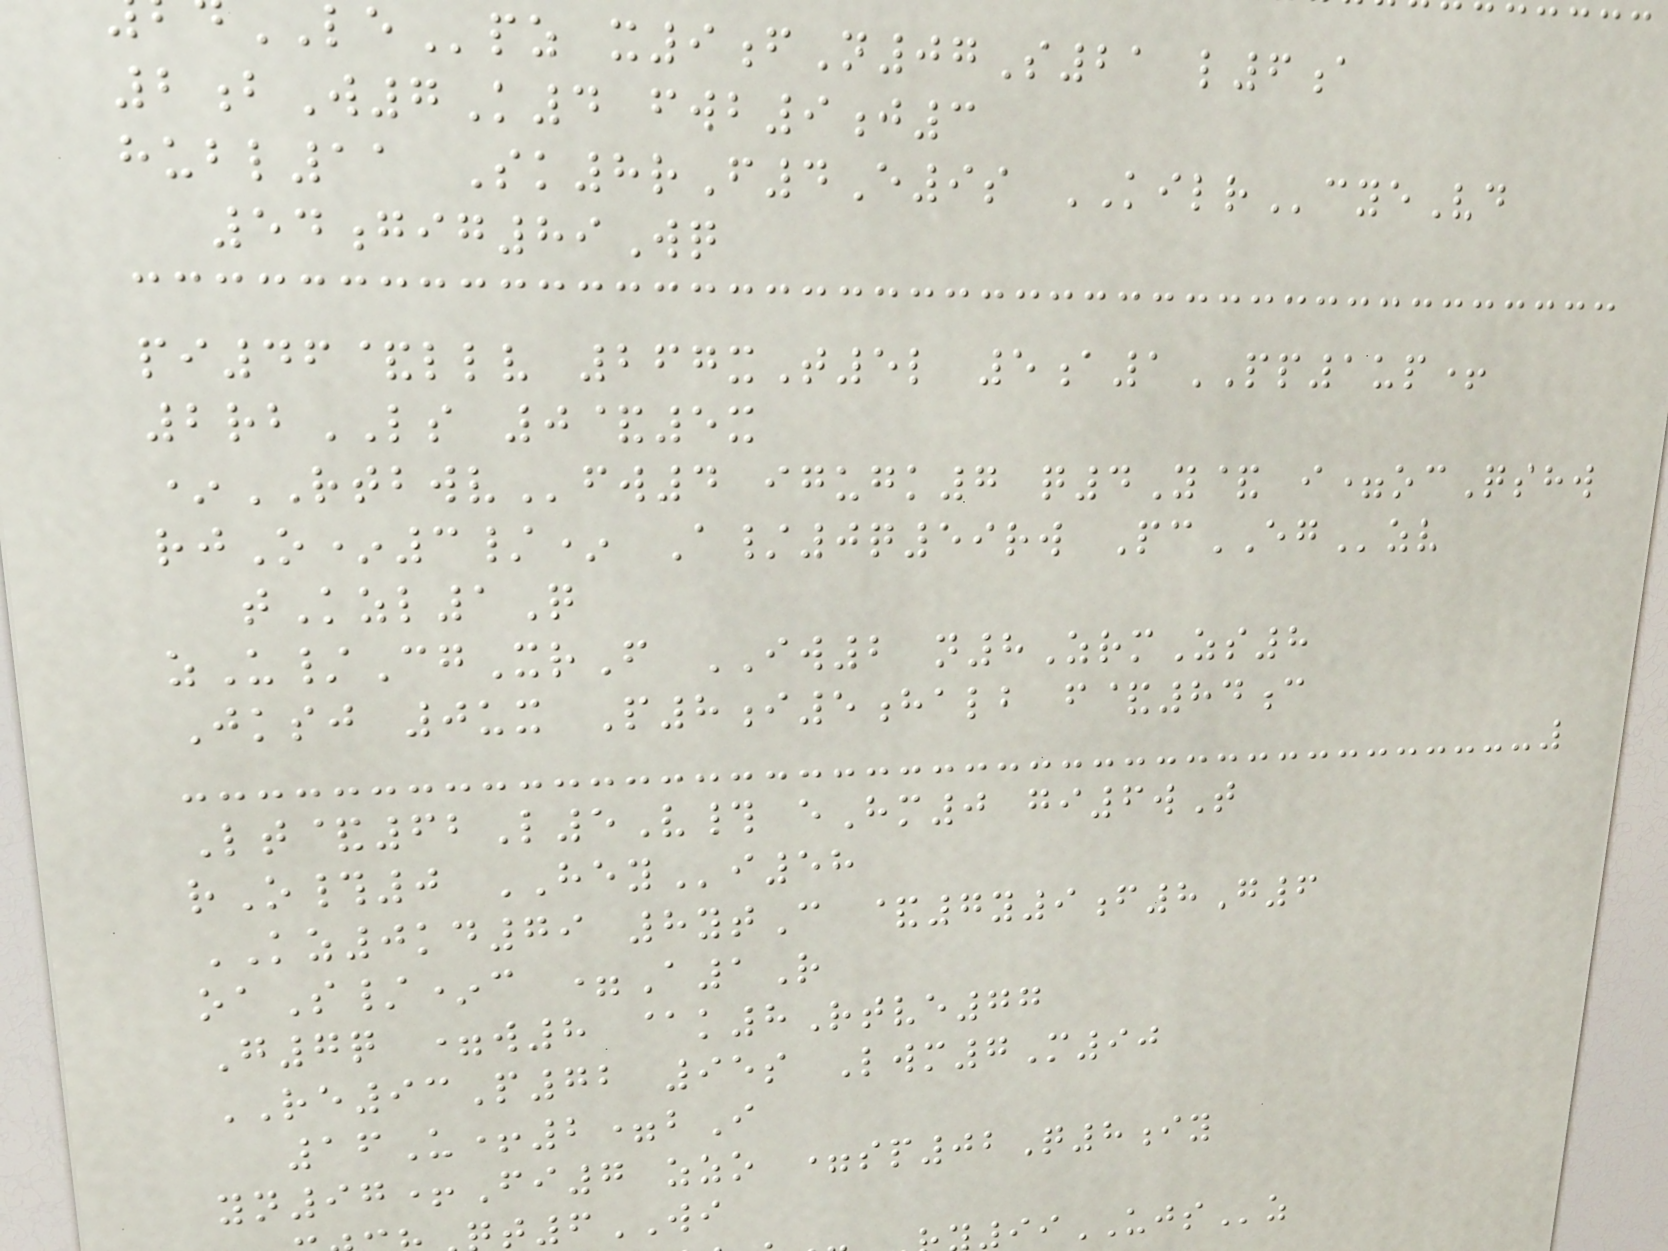pz x9fN07S21 l6a
2bW7K4 fwb9j3
hubl11 Sk8rF4E9s KILRcyeVd
54gig89Wq
pi46&llv 267xT5l 5a1PP1up+
2rbLS 0&5x
*RTBWVfw4 igugk7 q4Y& i=ocQshw
rjO*3/* A/0q59rw PcEGzv
tKzl1Q
zU/CgXrF IW2 n8ZrmZs8
Jksj 0ux P8i5halb f&84c
Lt&62L5V# eHm0 gi6wT
rO#0 HEYi58
KZ0kd79 8ytC &7y9f8G6
oaS/*c =A1R
G7q =w8 @k8Rtve77
RE93P72 95s Lwm7M90
16U+2=bI
yn97+Fi7 zzo =sp02Q8iy
t6WI
99UJSz
